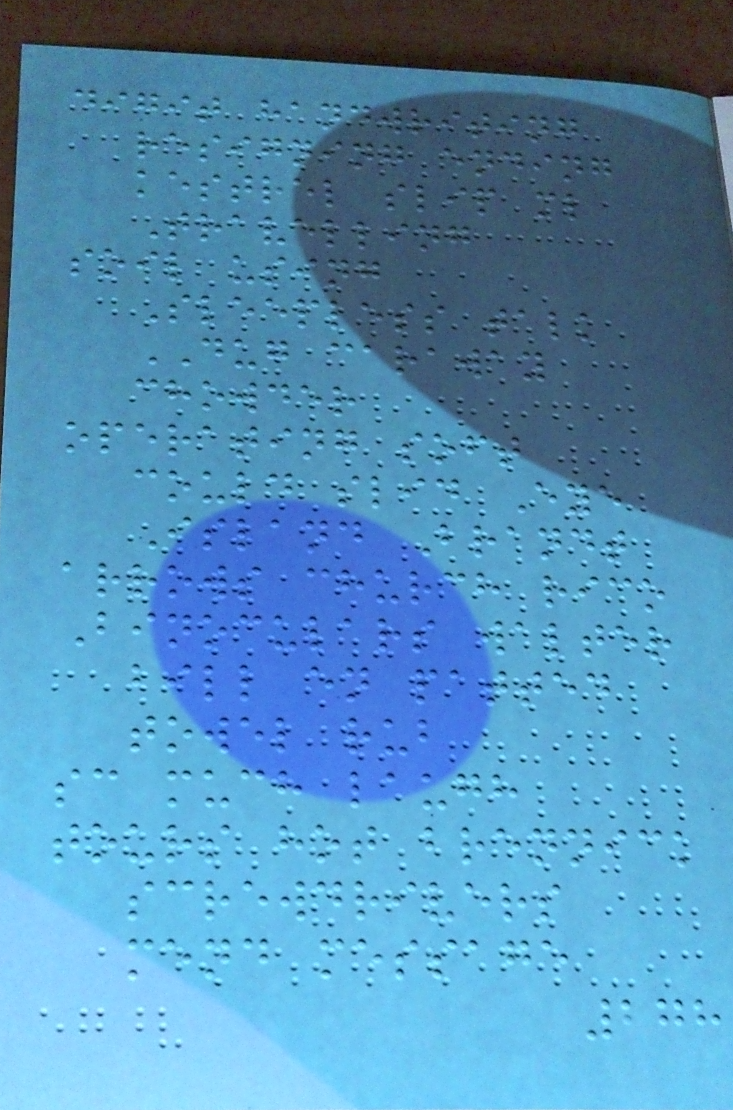digit handwriting
resigning ending
kestrel slip ml
Travelling
soil using
Sleepless talk
DUG caraway
chowder
operating soft
could slid Eye
Island Brandt
arrows church rico
Binoculars walter
bill en patted
towel rub
sc much laugh
tours hot brennick
screwdrivers
mend message
278
